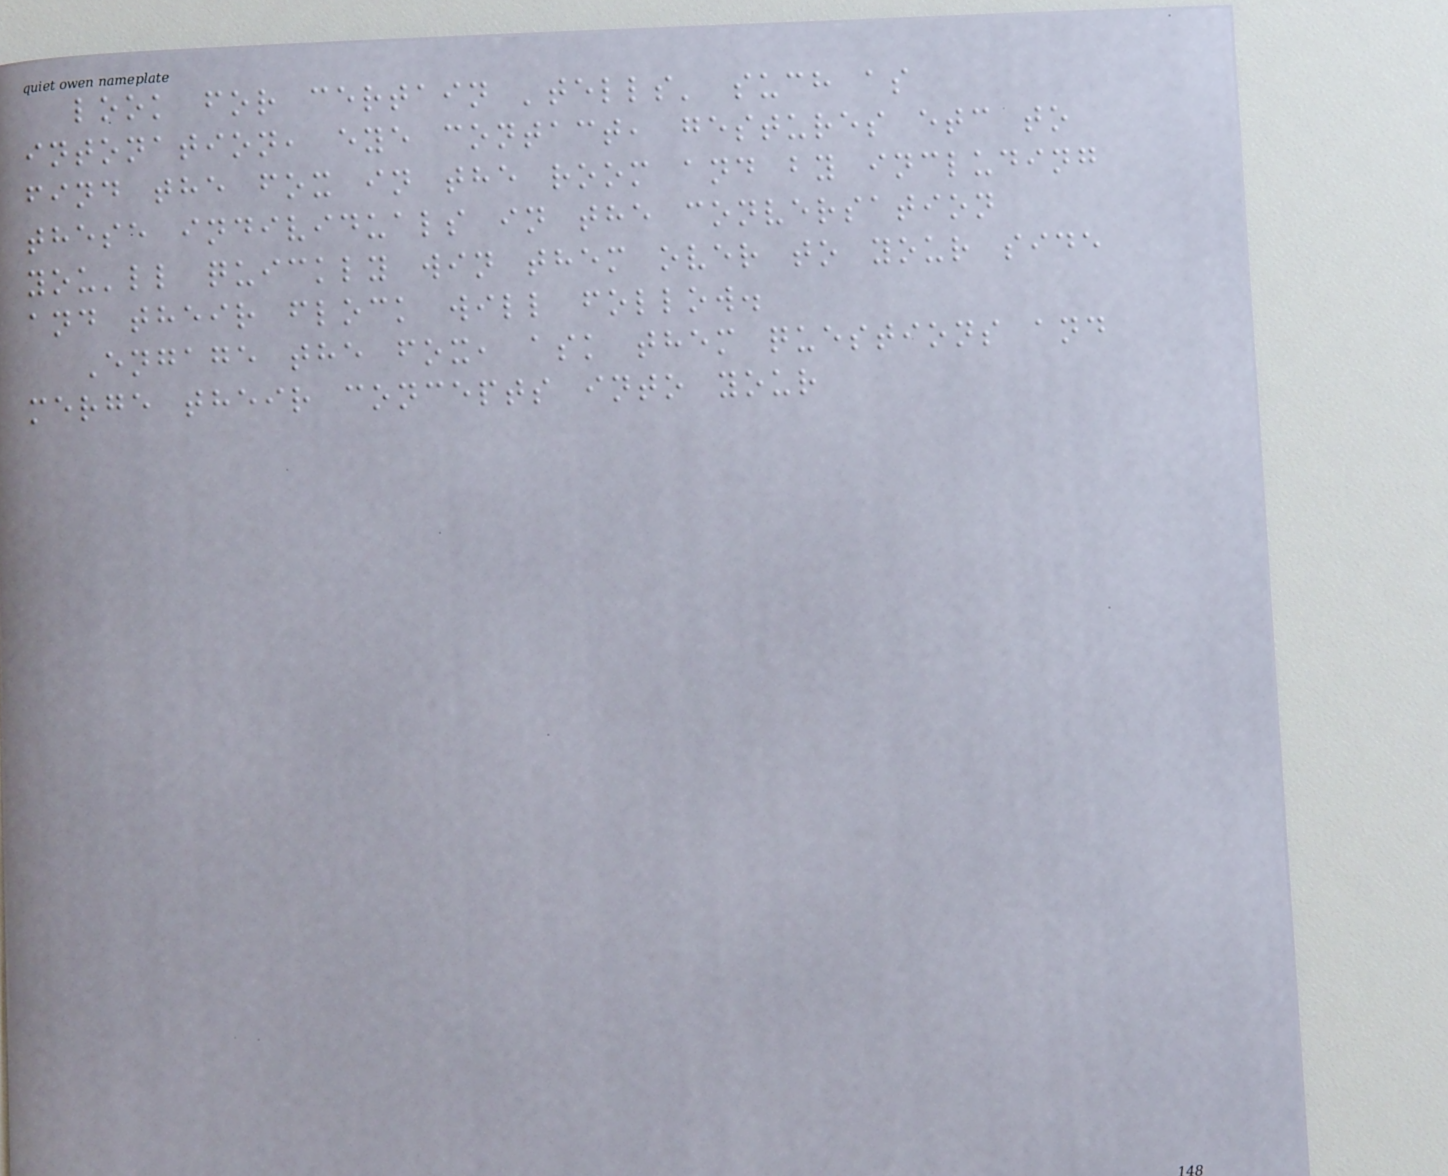look for certain 'tells' such as
intonation, eye contact, gestures etc to
find the fox in the room and by including
these individuals in the conversation
you'll quickly win them over to your side
and their flock will follow.
Engage the fox, ask them questions and
merge their concepts into your
